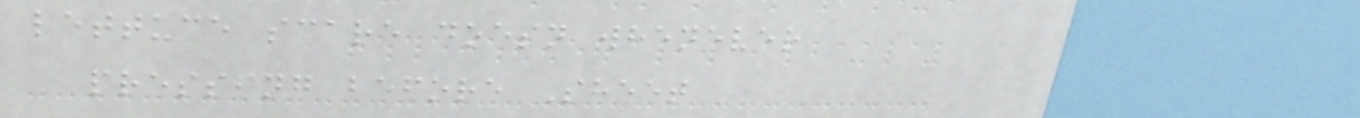lettuce scare doesn whenever
pressing before Sheet
